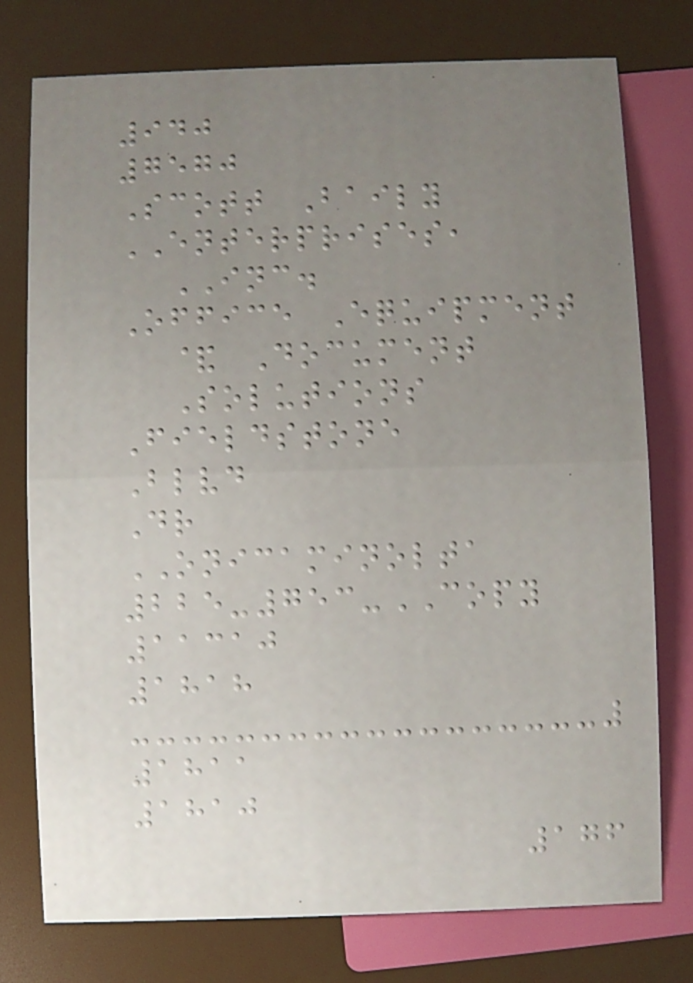940
7570
Scott Baily
ENTERPRISES,
INC.
Office Equipment
& Document
Solutions
Fieldstone
Blvd
Dr
ONICAMINOLTA
225-753-COPY
11310
1818
1811
1810
176
